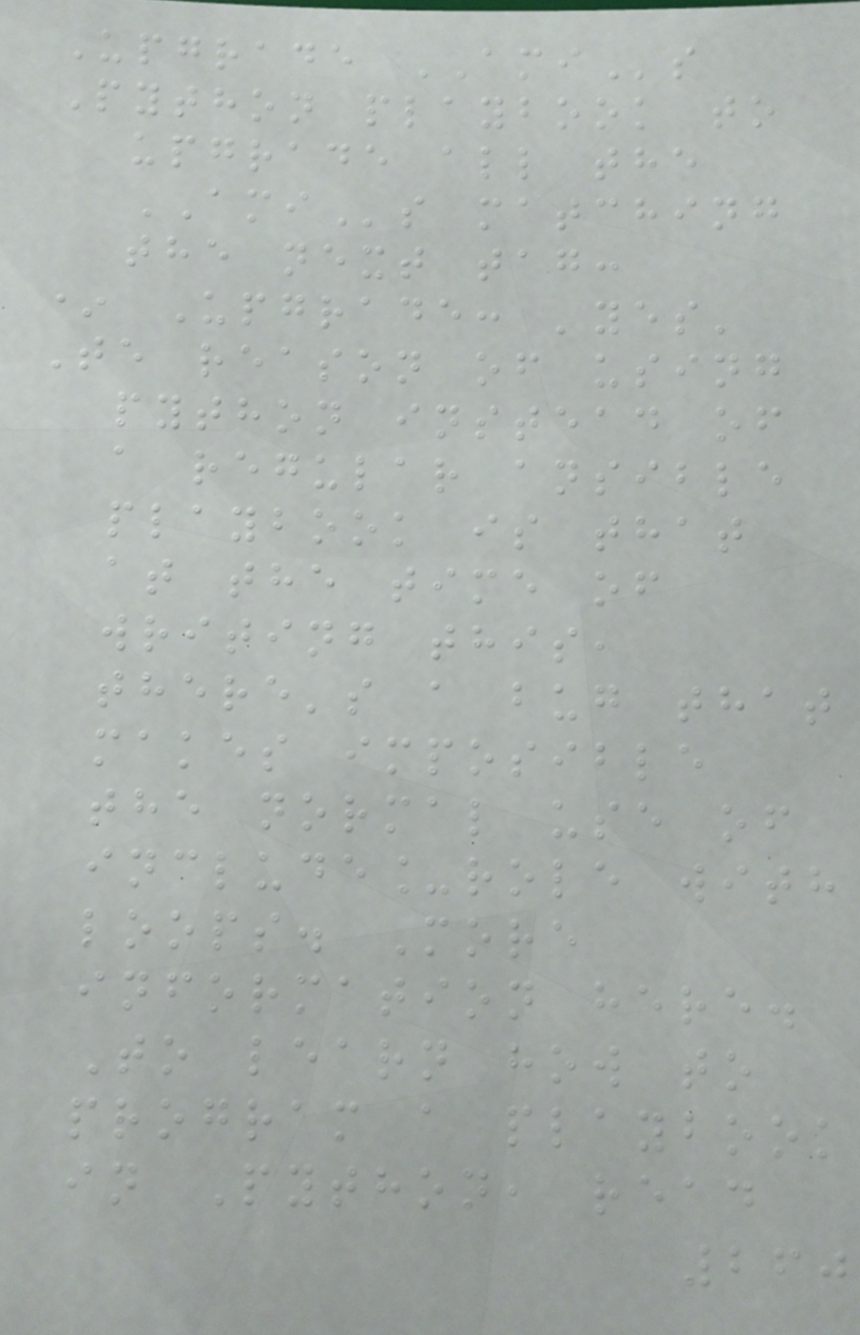Upgrade AMIs
Python playbook to
upgrade all the
AMIs matching
the next tag:
* Upgrade: 'yes'
Te reason of using
python instead of
a regular ansible
playbook is that
at the time of
writing this,
there's a bug that
makes imposible
the normal use of
include_role with
loops. More
information here.
To learn how to
program a playbook
in Python, read
260
